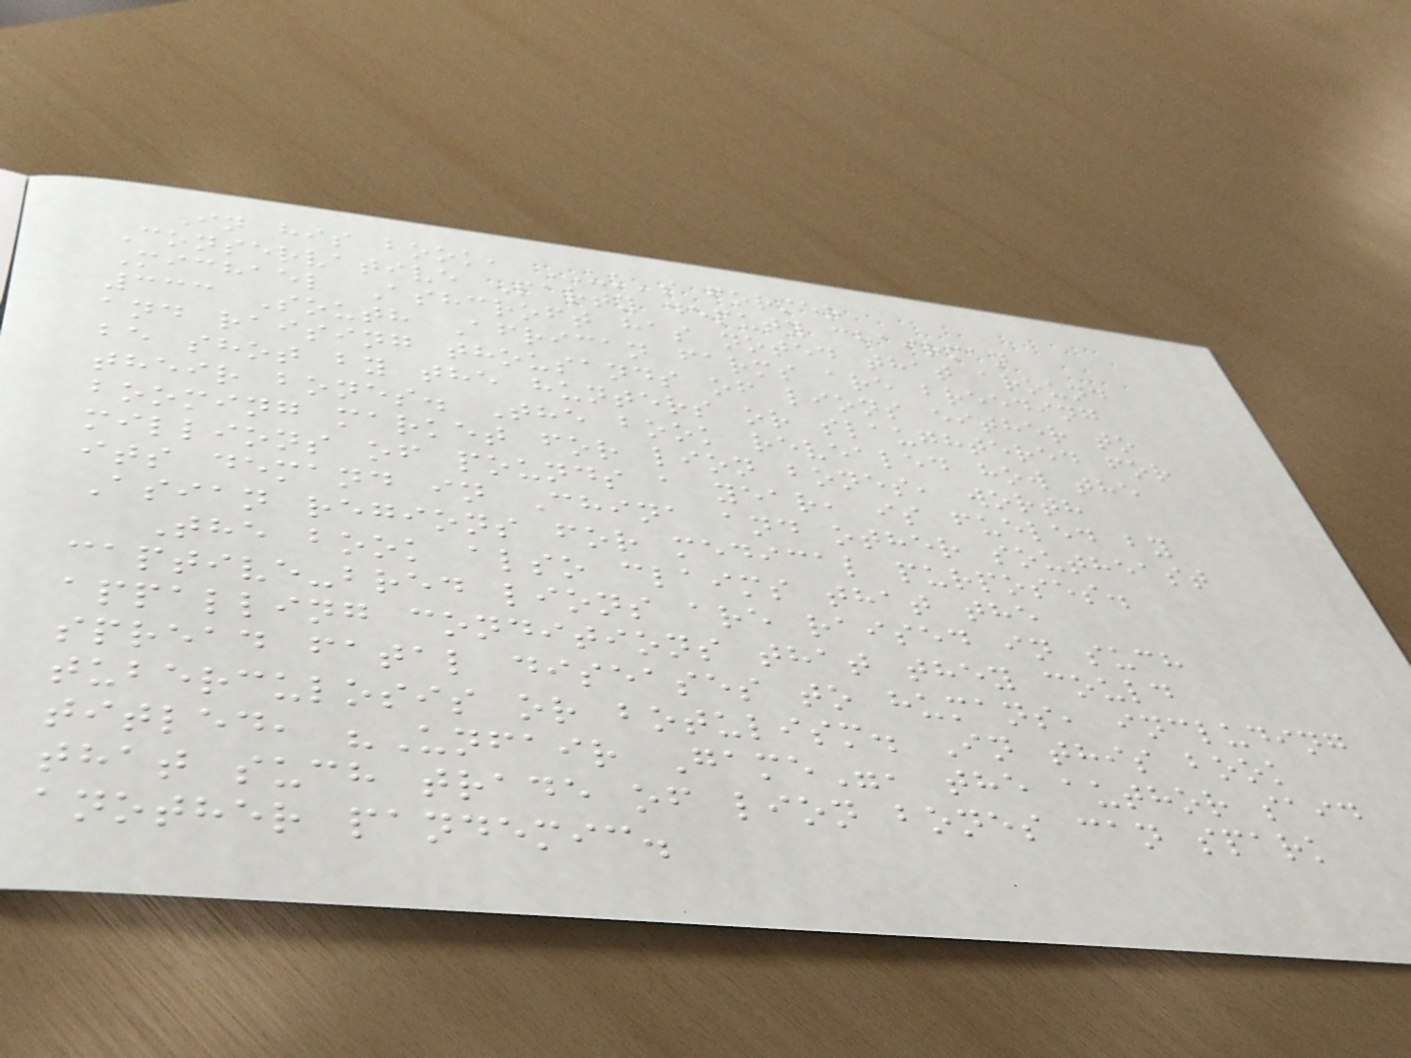In his book, UK's former
Conservative Party deputy chairman
Michael Ashcroft has noted that around
333 South African farms are breeding
and raising thousands of lions either to
be shot by the hunters or slaughtered for
their bones. The book revealed how the
booming market for lion bones, worth
millions of pounds a year, is fueled by
its demand in China and other southeast
Asian regions for medical purposes.
The book also claims that the
captive-bred lions are raised in such
appalling conditions that they could
spread fatal diseases to humans, including
tuberculosis or botulism. In this book
titled, "Unfair Game", the author said
that such trade of lion bones can spark
another pandemic.
